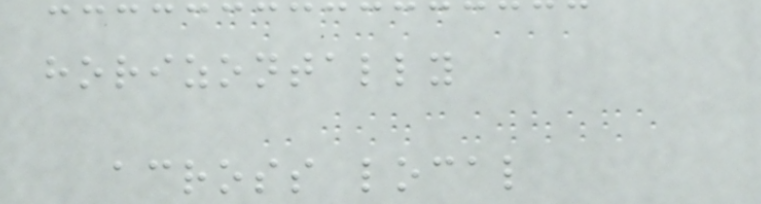horizontally
across local
